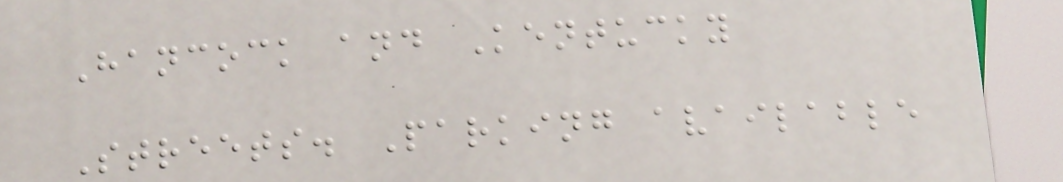Hancock and Kentucky
Streets. Parking available
